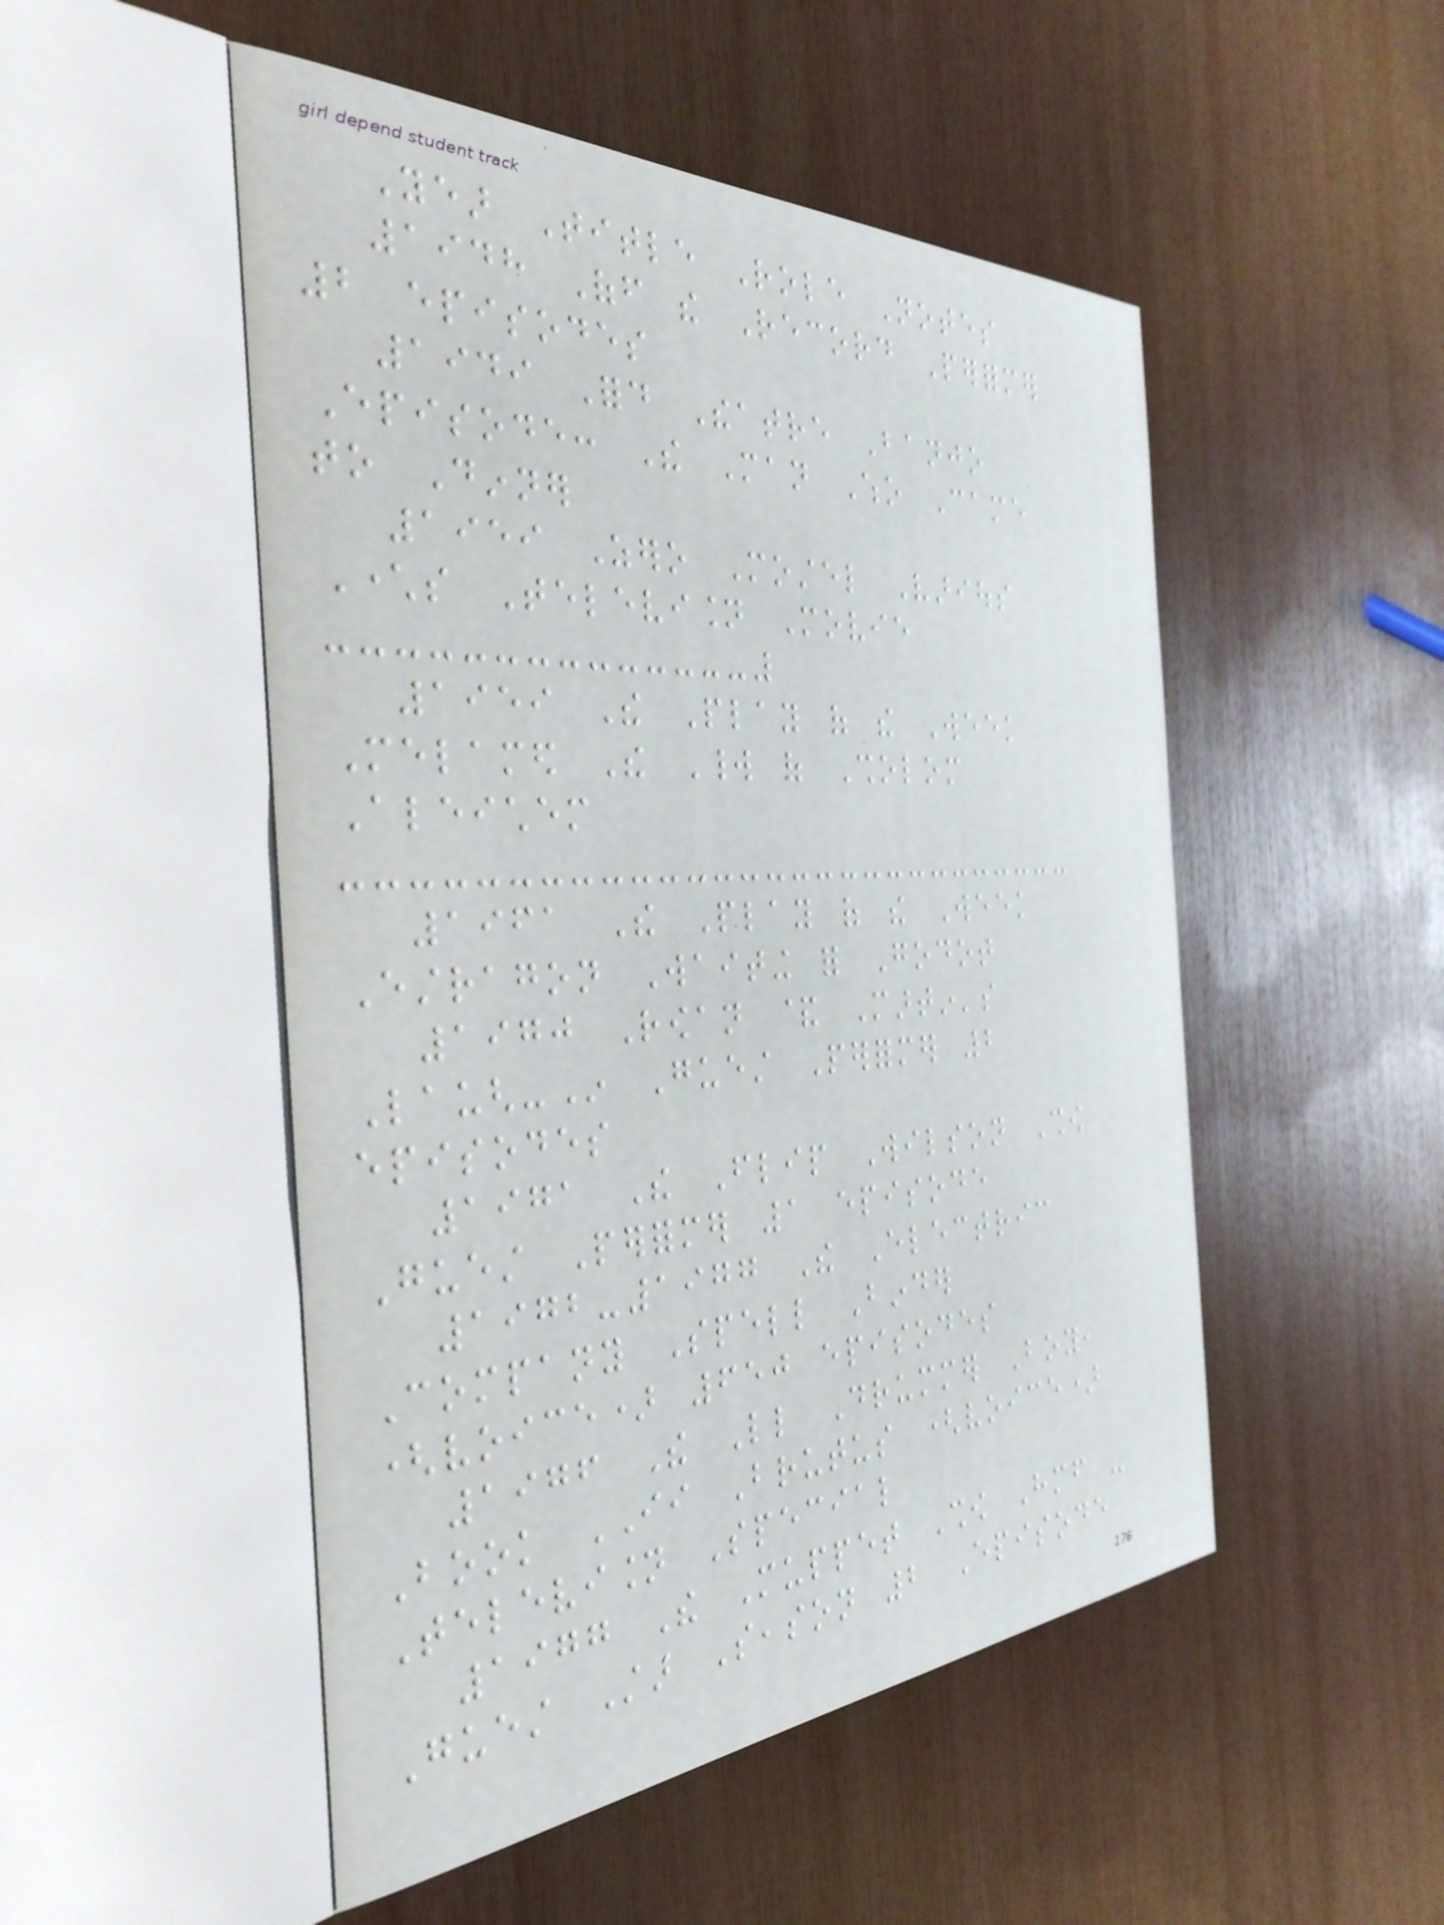Year Title Role Notes
1948 Off the Record Performer
2 episodes
1949 Ford Theatre Banjo
Episode: The Man Who Came
to Dinner
1959 Zero Mostel Various
Characters Television Movie
1959 The Play of the Week
Melamed The World of Sholom
Aleichem
1961 The Play of the Week
Estragon Waiting for Godot
1970 Rowan & Martin's
Laugh-In Guest Performer 2
episodes
1971 The Flip Wilson Show
Guest Performer 1 episode
1972-1977 The Electric
Company Spell Binder
(voice) 650 episodes
1976 The Little Drummer Boy,
Book II Brutus (voice)
Television Special
1977 The Muppet Show Himself -
Guest Star Season 2 Episode
